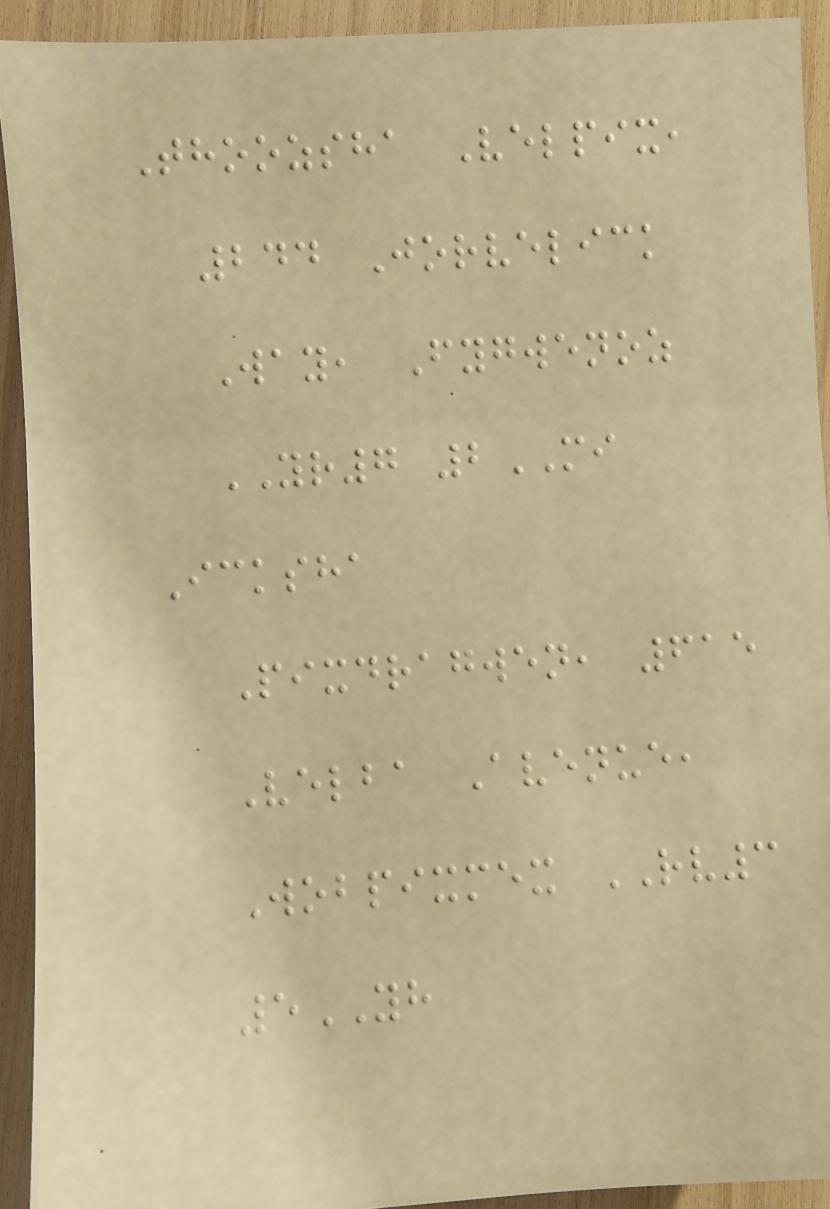Thoozsha Velpix,
244 Jorvelick
Way, Fygwenoz
YR7 2MI
Icksha
Pixdragwen, 615
Velba Avenue,
Wobpixmex RV3
5YH
